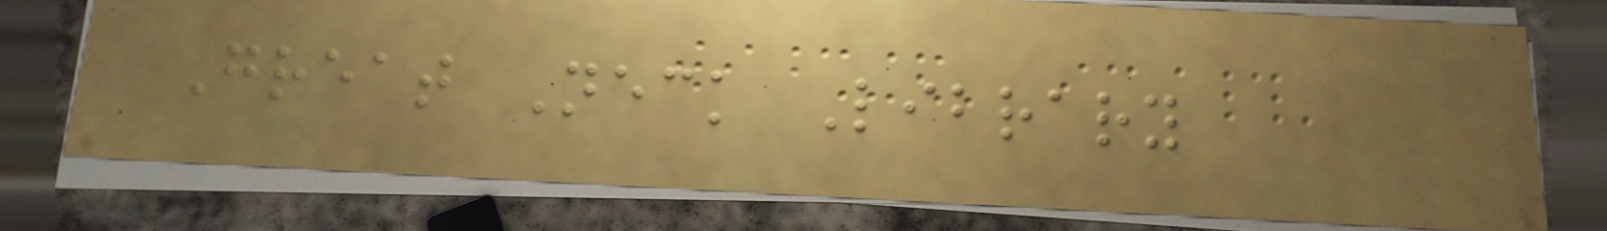Great Neck Library
